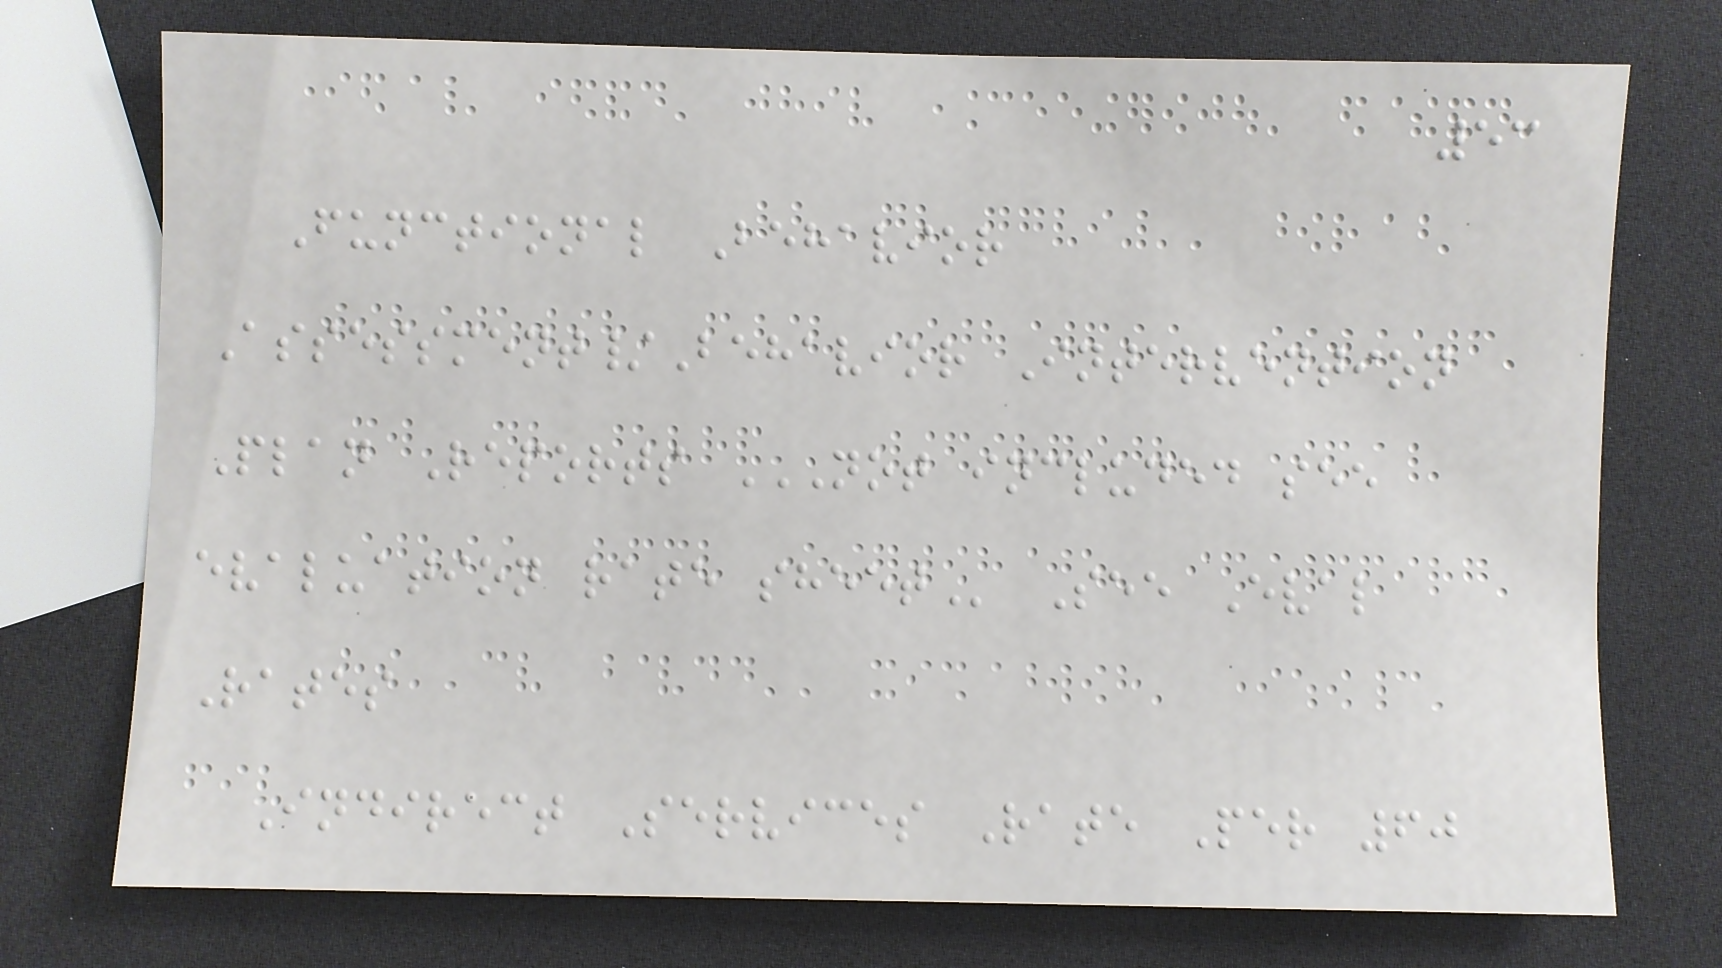53
Functional Behavior
Assessment/Behavior Intervention
Plan Reports NOT INCLUDED SEE
EVALUATION RATE SHEET See Eval
Rates
Indirect Services Rate Per 60
